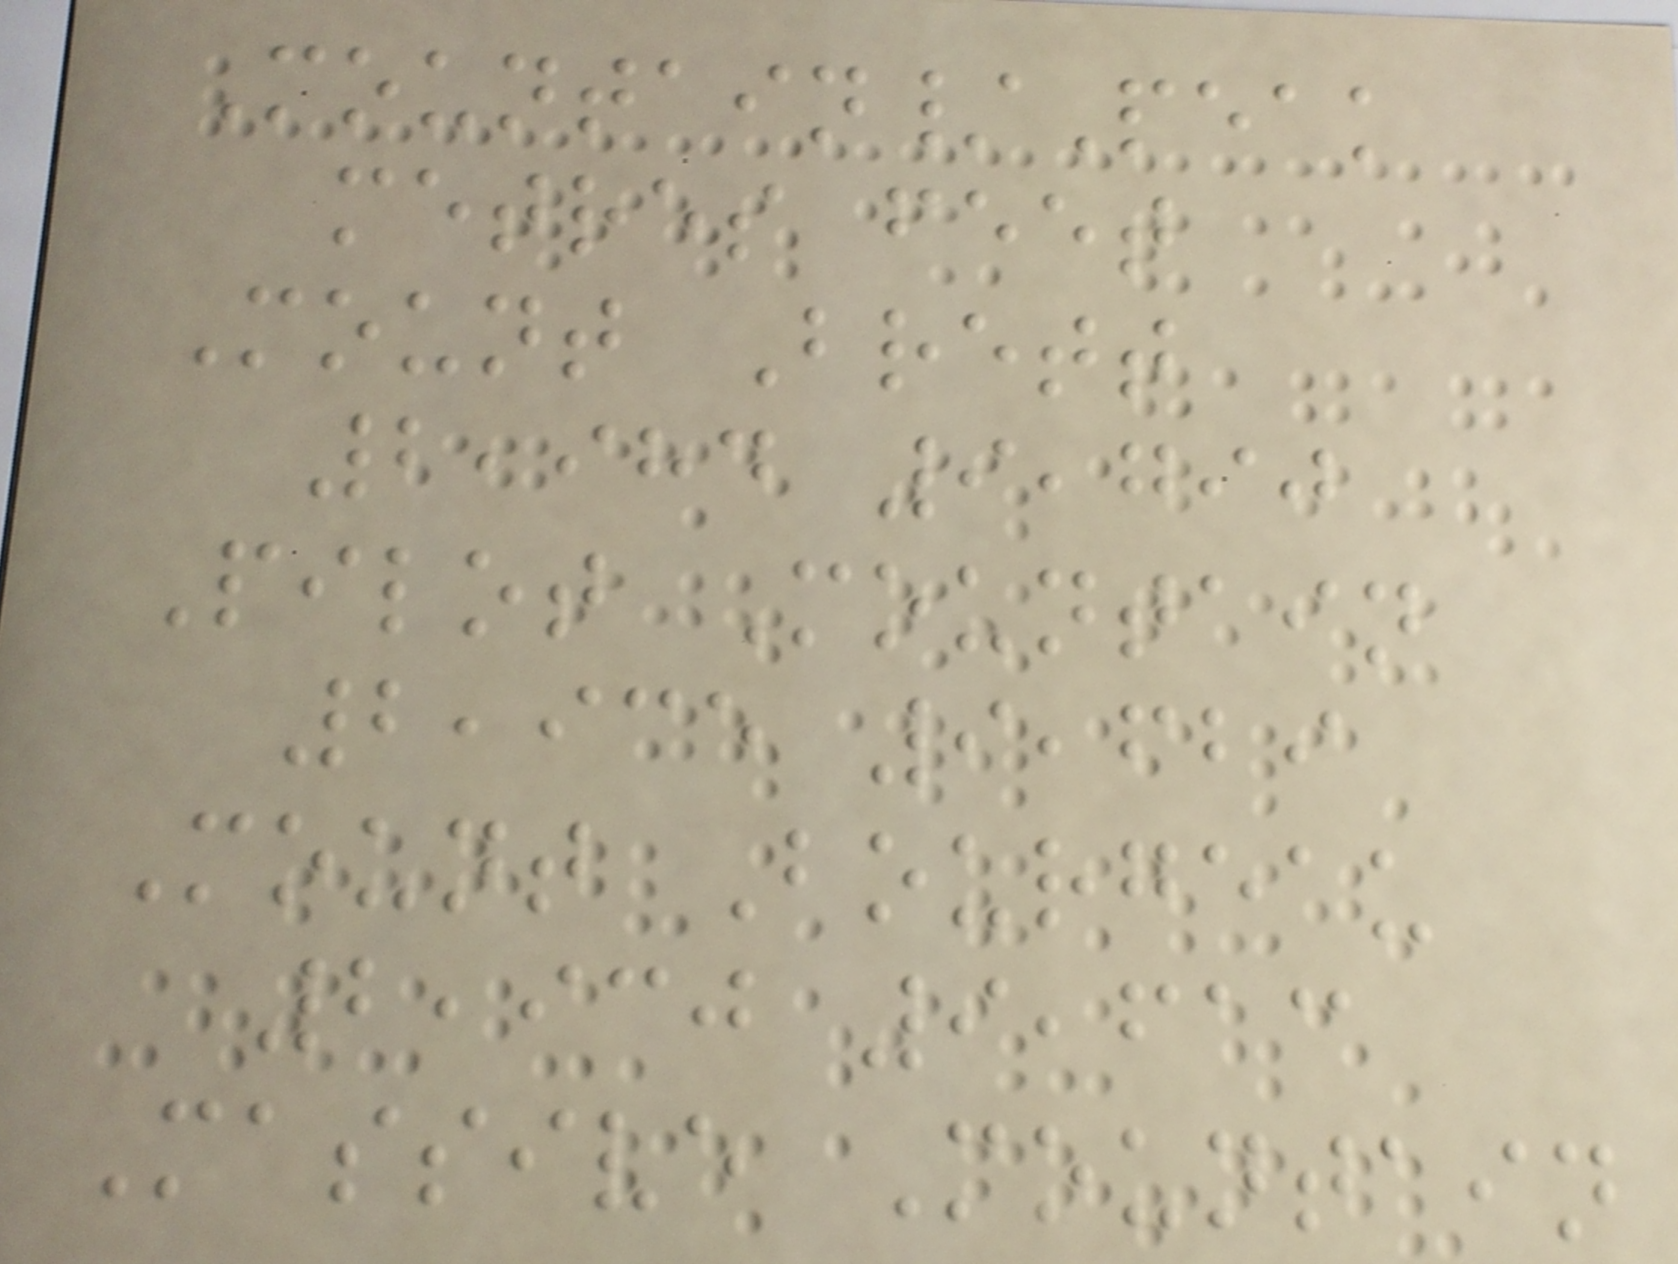Mountain/Peak
metres feet
Mount Brett
2,984 9,790
Pilot Mountain
2,935 9,629
Mount Bourgeau
2,930 9,613
Massive Mountain
